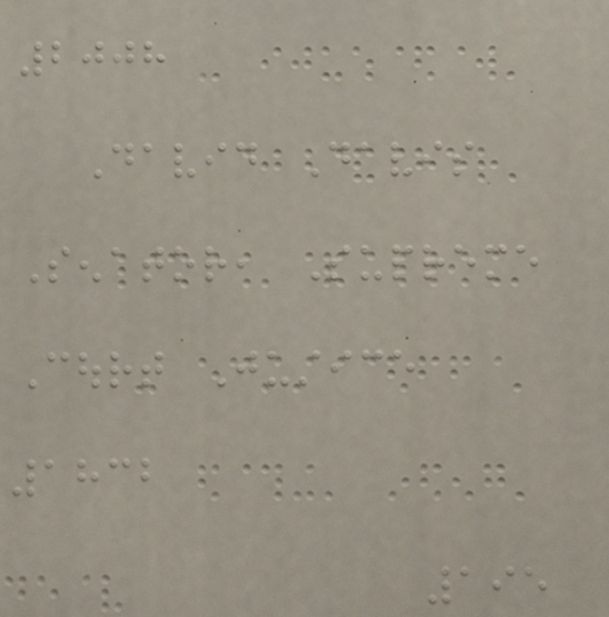2008
David Davis
Senator, Supreme
Court Justice
1832
195
